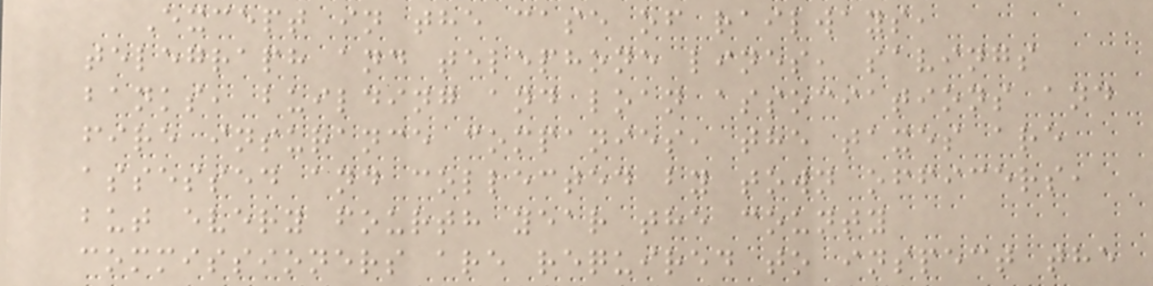Except in the case of railways,
telegraph and telephone lines, savings
banks, building and loan associations and
fire insurance companies, the taxes are
assessed and collected by town officers,
but every fourth year the county
commissioners are required to inspect the
